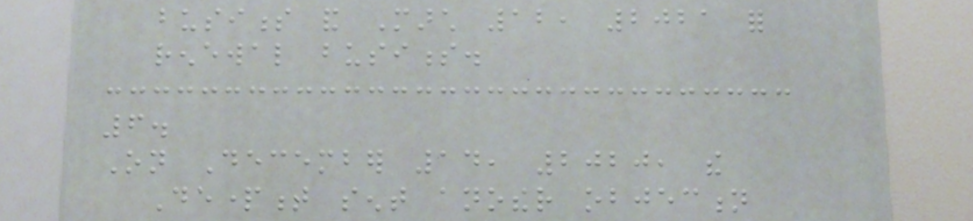business and March 12, 2021 for
renewal business.
6.
On December 14, 2020, the
Department sent another objection
